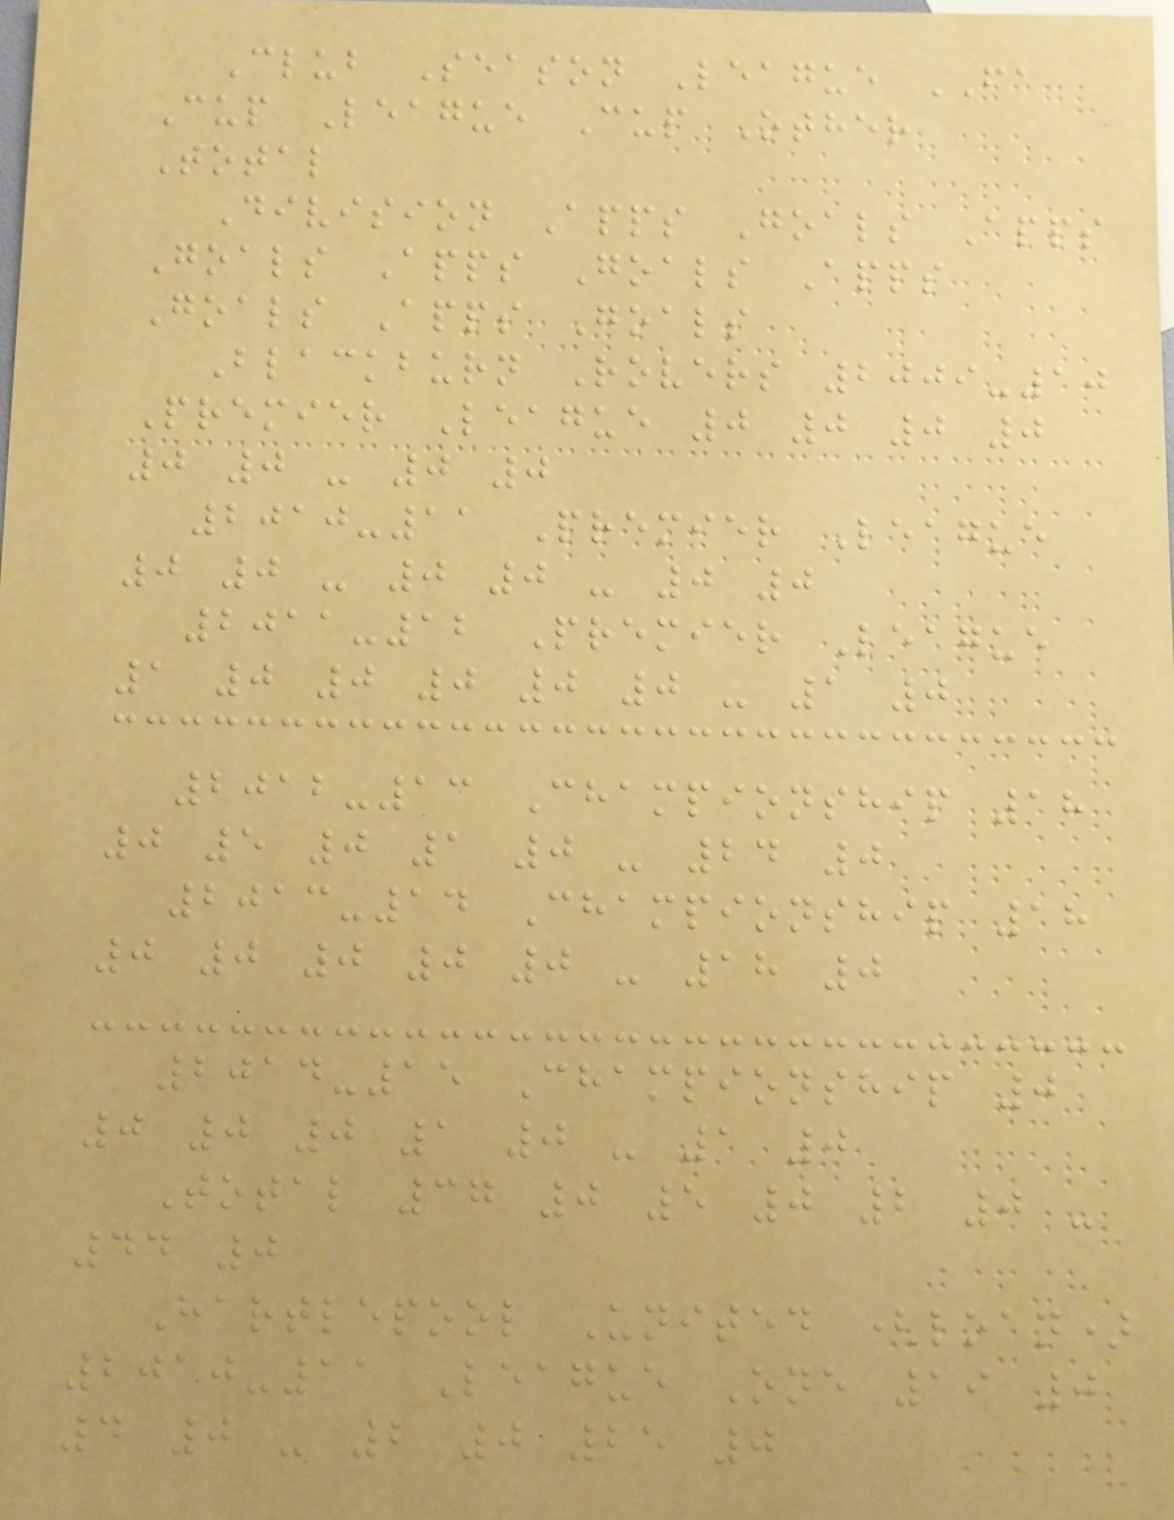Club Season League FA
Cup League Cup Other
Total
Division Apps Goals Apps
Goals Apps Goals Apps
Goals Apps Goals
Blackburn Rovers 2009-10
Premier League 0 0 0 0
0 0 - 0 0
2010-11 Premier League
0 0 - 0 0 - 0 0
2011-12 Premier League
1 0 0 0 0 0 - 1 0
2012-13 Championship 18
0 5 0 1 0 - 24 0
2013-14 Championship 18
0 0 0 0 0 - 18 0
2014-15 Championship 0
0 0 0 1 0 - 1 0
Total 37 0 5 0 2 0 -
44 0
Hartlepool United (loan)
2010-11 League One 19 0
4 0 - 2 0 25 0
